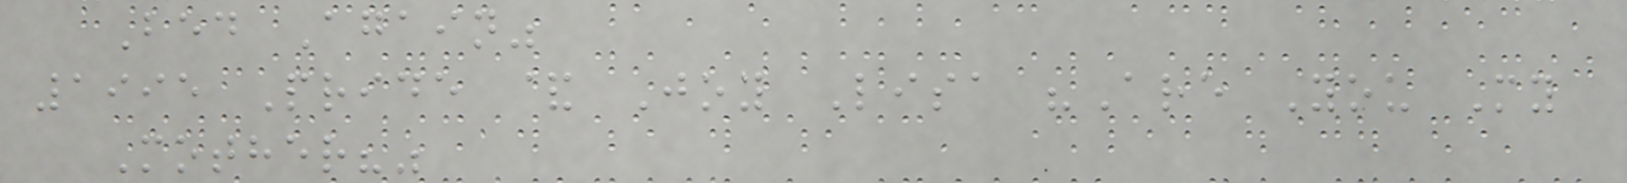Bed Again"
1995 Pride & Joy Lisa "Are You My
Mother?"
